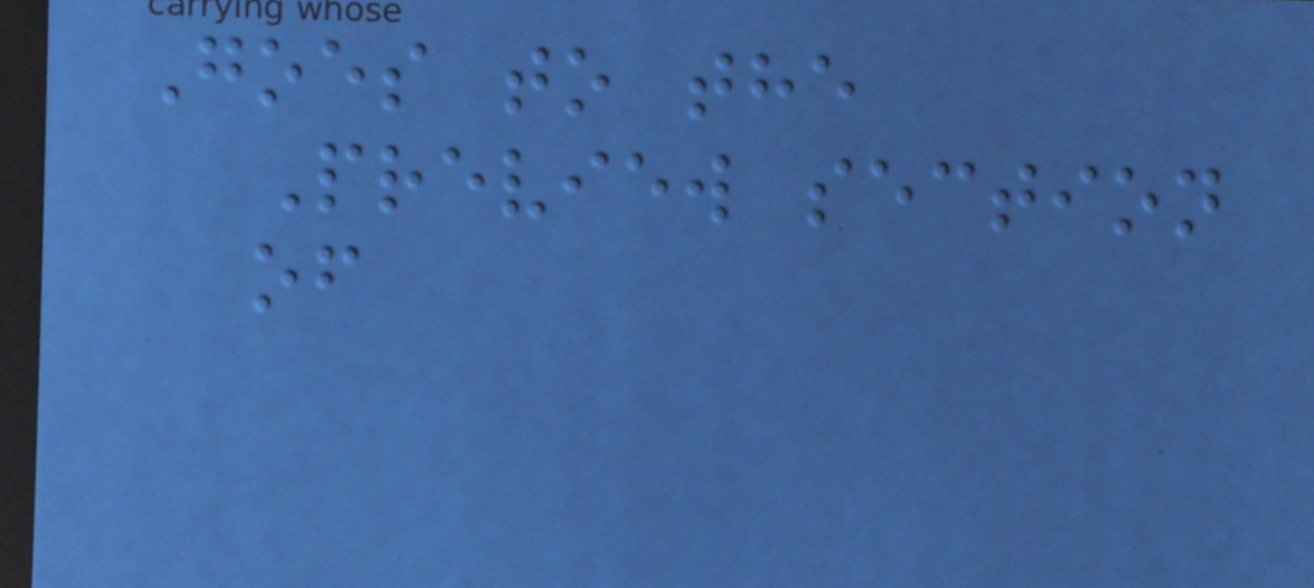Goes to the
Preview section
of
